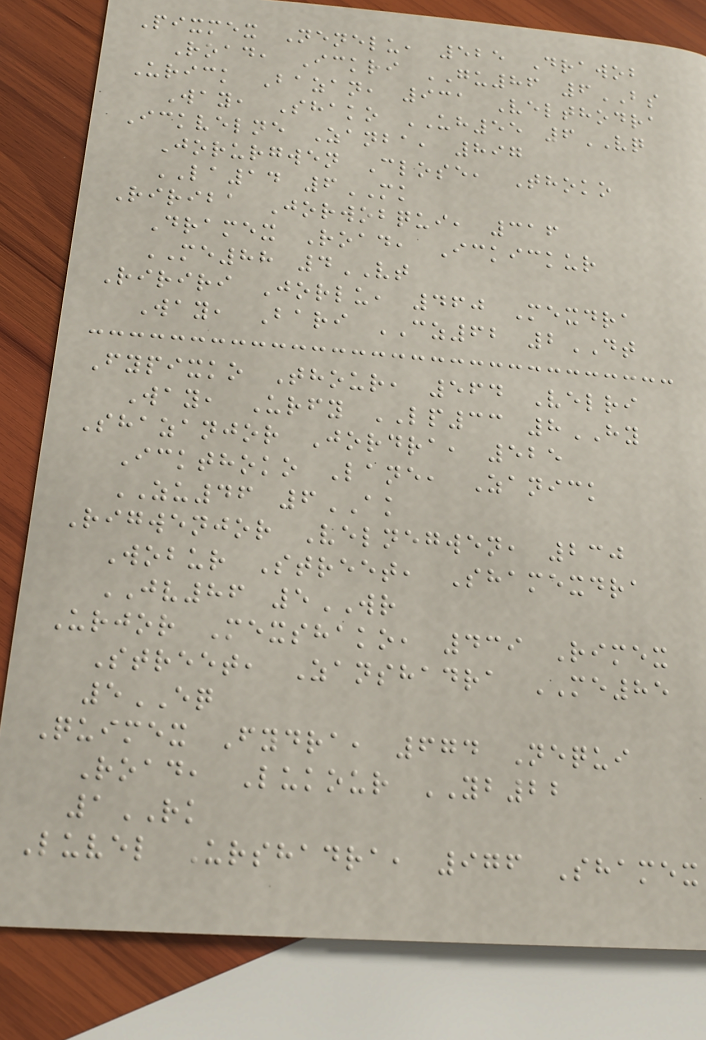Pixmex Nenelu, 525 Drawob
Road, Ickri GU86 6BS
Urick Bazan, 931 Velthodra
Way, Shako UH55 6VQ
Ickvelne Zanba, 897
Jorurgwen Close, Thoko
LA14 6MK
Ririba Jorwobqui, 316
Dramex Road, Ickickur
ME88 4VT
Ririri Jorlu, 460 Mexdra
Way, Bari CZ62 2DT
Fypixko Thour, 564 Velri
Way, Urfy LP33 8HY
Shazanjor Jordra, 525
Ickthoko Lane, Zanick
ZU46 6AK
Rigwenjor Velnegwen, 230
Wobur Street, Shamexdra
JV86 5WR
Urjor Mexshako, 439 Rimex
Street, Zanshadra ME85
5EQ
Quimex Fydra, 674 Nequi
Road, Lukour YB22
1RK
Luvel Urshadra, 976 Shamex
